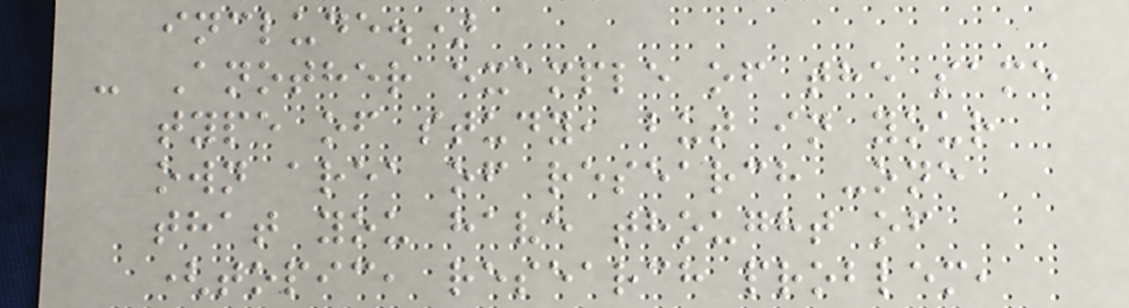include.)
- Another example of the same
type of study, but in your
own area of research -one
that you have thought of
(topic, research problem,
